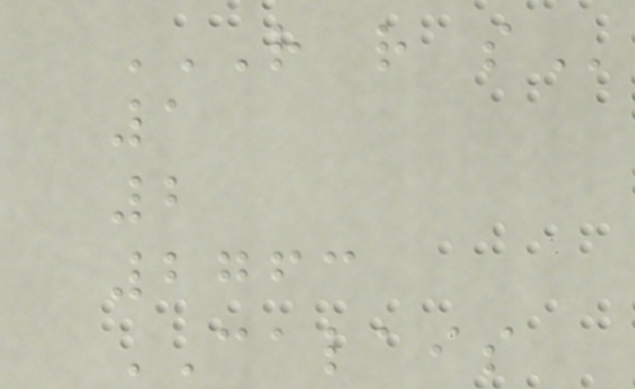R R S
1
2
2763
CALAIS
